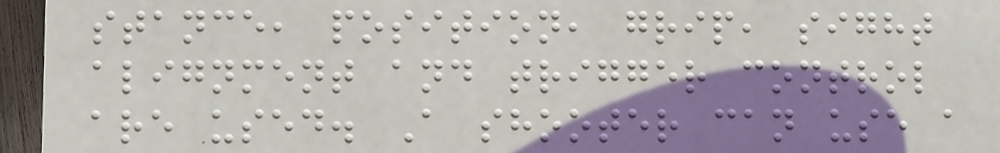stance, position, grip, sight
alignment and trigger control
are used. A shooter can use a
